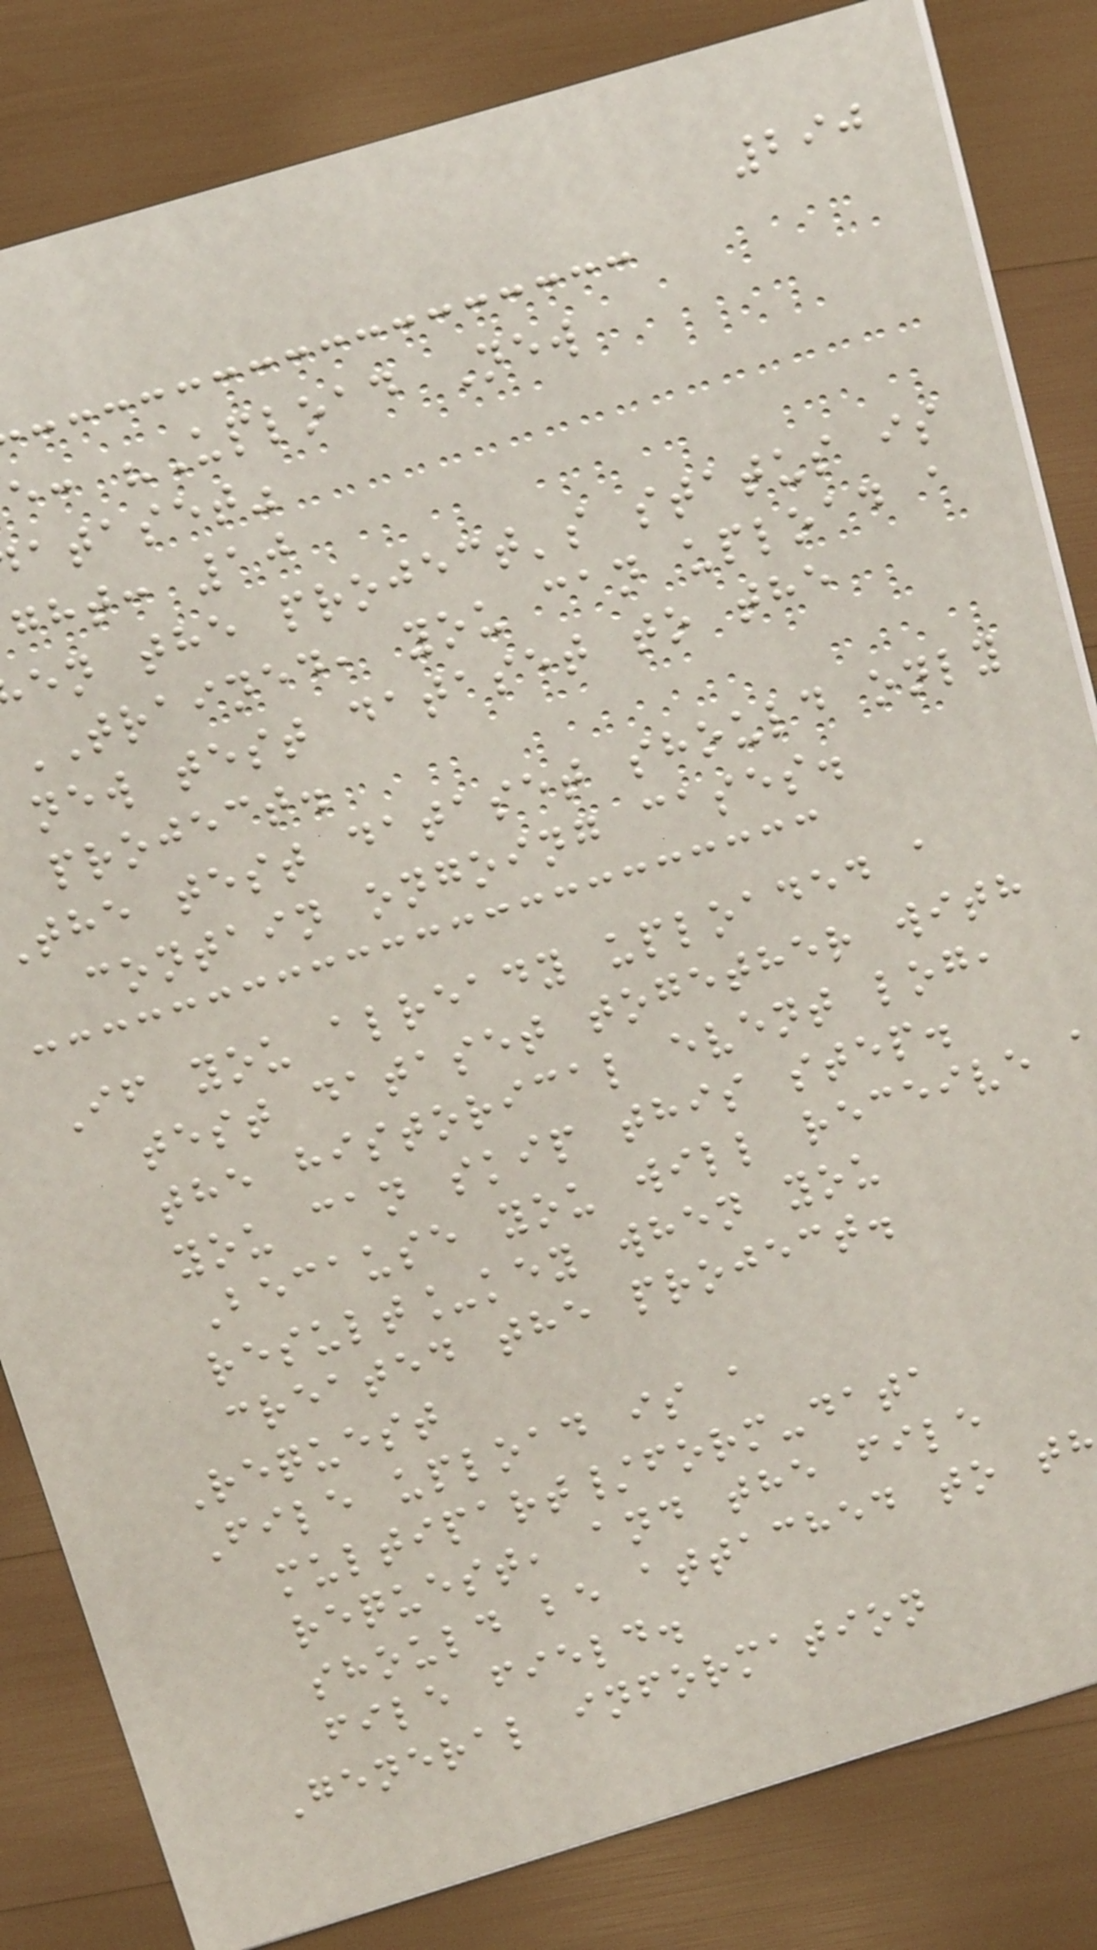290
e: "Upload New
ataset"
ght: 10
en the project's status is
TRAINED, you can upload a
new test dataset to the
project.
the test dataset should only
contain ongoing cases.
If you already uploaded a
test dataset together with
the historical event log,
you can skip this step.
Because you will receive
result_key when you
created the project.
Request
File upload is a
multipart/form-data
request, and the file
should be attached to th
file field.
General information
